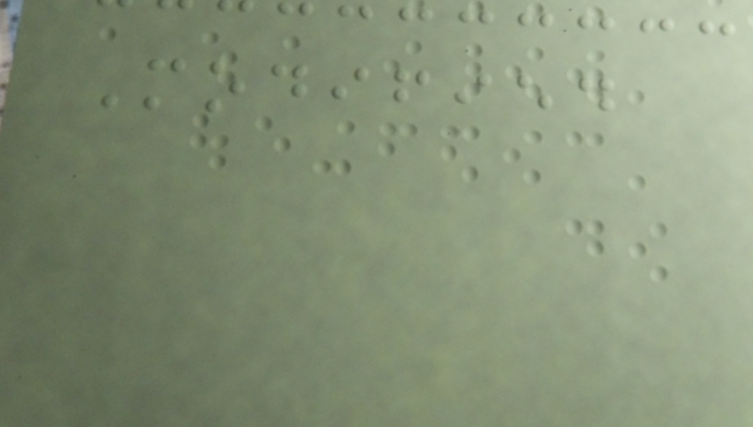Modified
